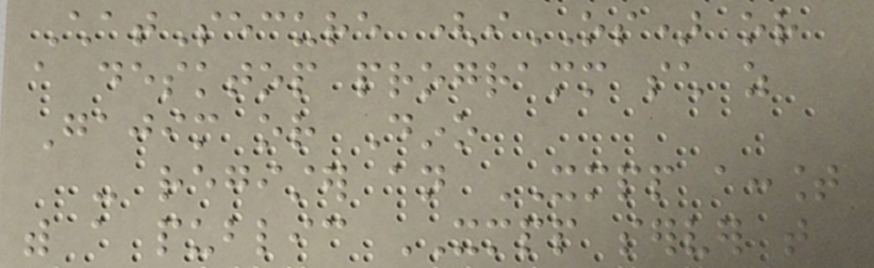ChatSecure (iOS) or
a desktop programm such as
Gajim or Dino
- register an XMPP account
with a public XMPP server that
